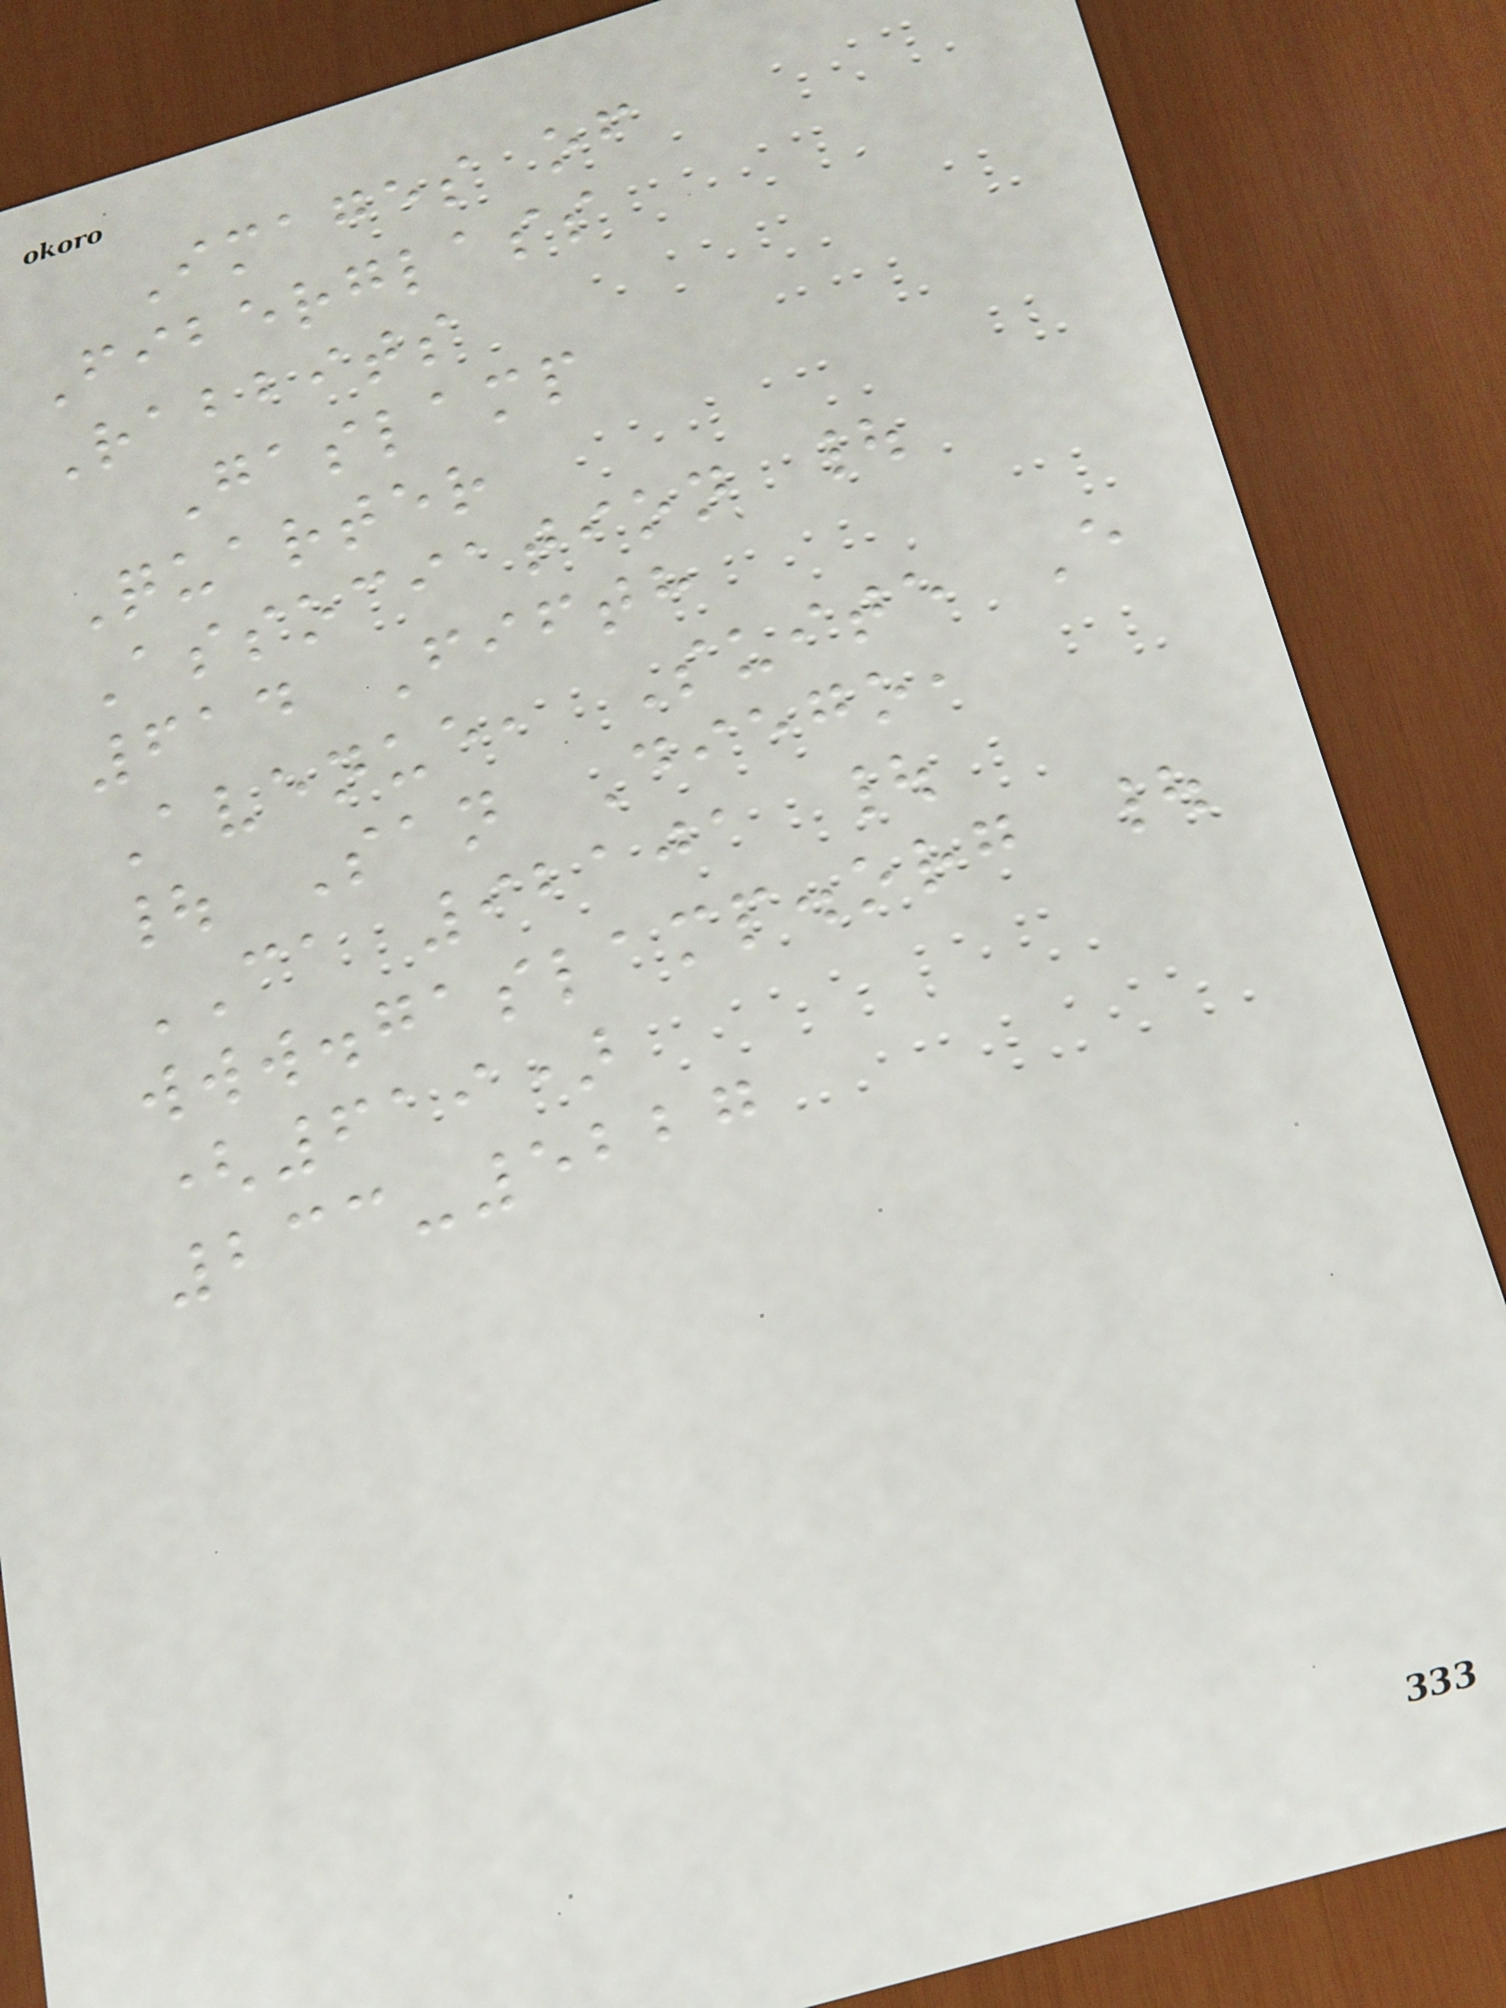Images of
Fiberglass
Rabbits
Gaslamp
Quarter
Association |
614 Fifth
Avenue, Suite E
| San Diego,
CA 92101 |
www.gaslamp.org |
(619)
233-5227
